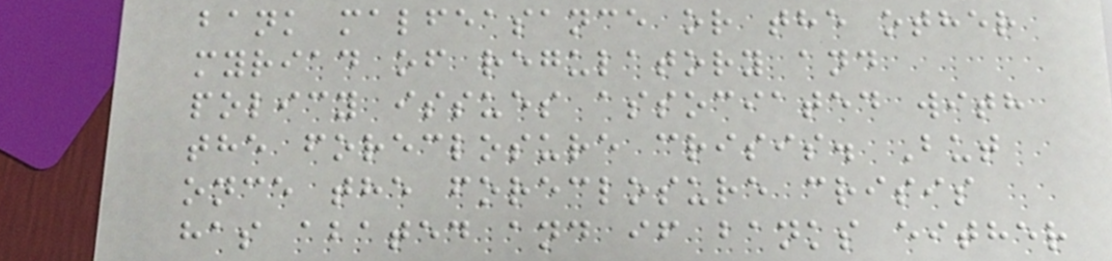bank malfeasance or the other
myriad of regulatory and
policy issues associated with
the foreclosure crisis. But
once the foreclosure crisis
has abated and if banks either
